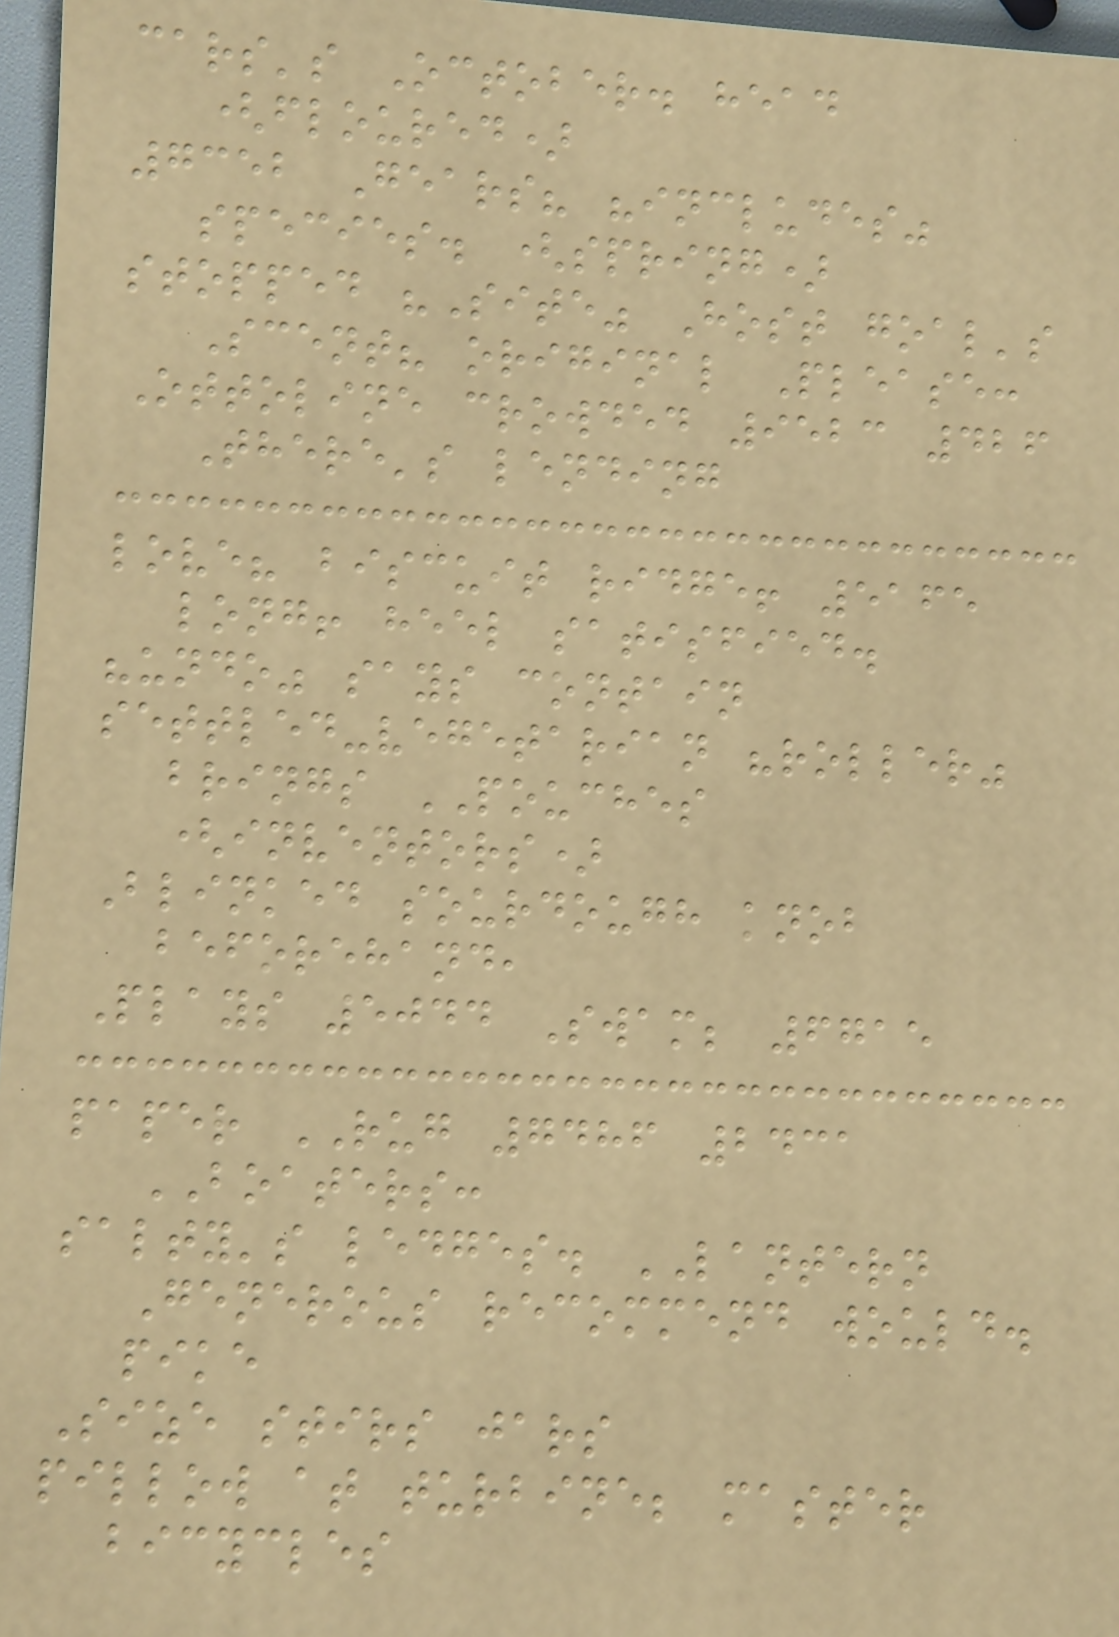cars's October. head
(floured)
7352 Gears? "includes"
species. (spring)
stopped "Site" Host goal's
Scent? original Please:
Ottoline crowded 9523 426
There's lending
love? biscuit ridge! 5165
long! heel satisfied.
"undo" says contain
settled-vegetarian "roller"
brings POUCHES
(inventors)
Blinked sourdough knob
beforehand,
Plays 5044 Swam; 6715
paper RUG 7486 2431
BOATERS:
salty's ledges. LANTERN
Generous recommend would.
pike
Size stirs jars
pillow at turbine; master
bicycles
